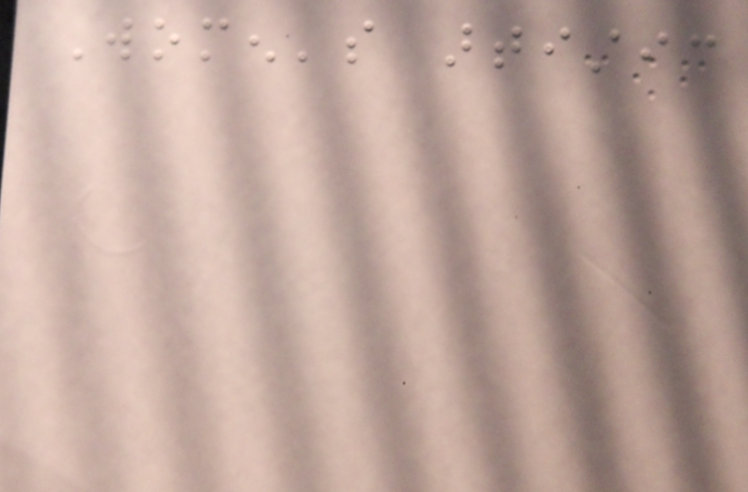Women's artistic
